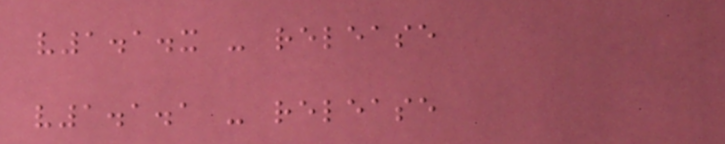v1.1.x - release
v1.1.1 - release
